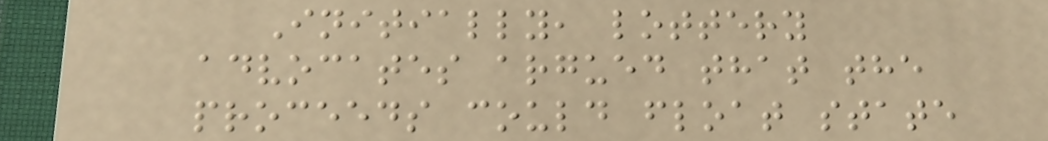Initially, lottery
advocates argued that the
proceeds could float state
